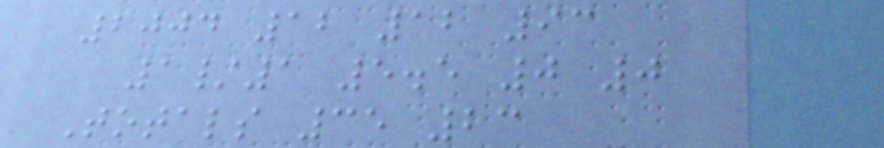2004 12 12 93
1/1 5.5 0 0
Totals 35 23
